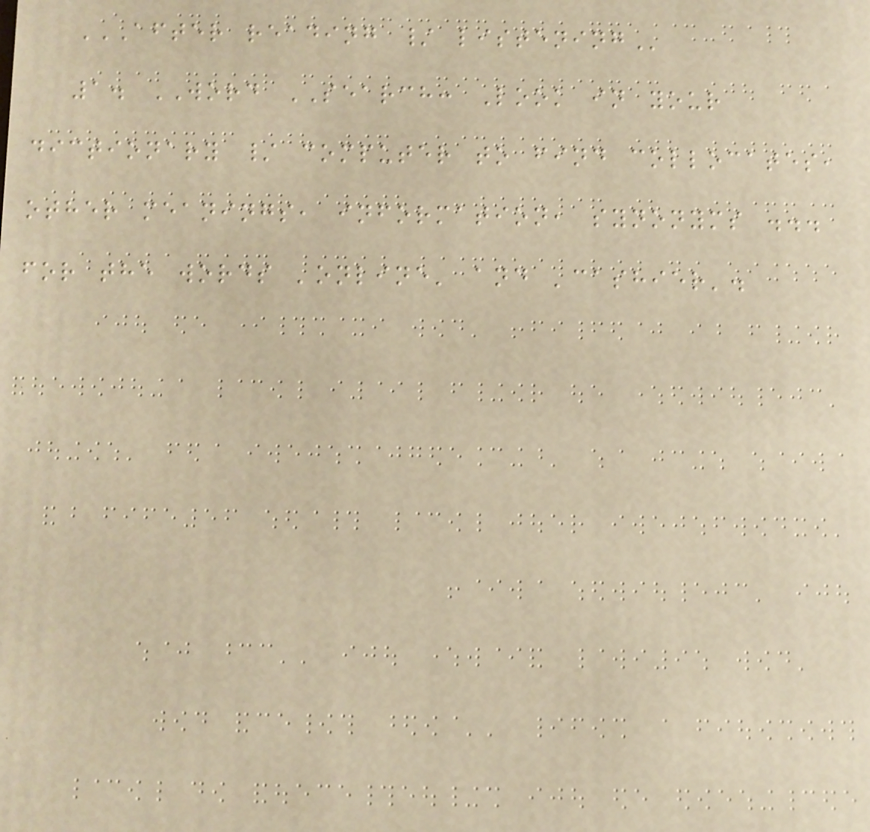AFTER READING / LISTENING
1. WORD SEARCH: Look in your
dictionary / computer to find collocates,
other meanings, information, synonyms ...
for the words 'online' and 'cashier'.
